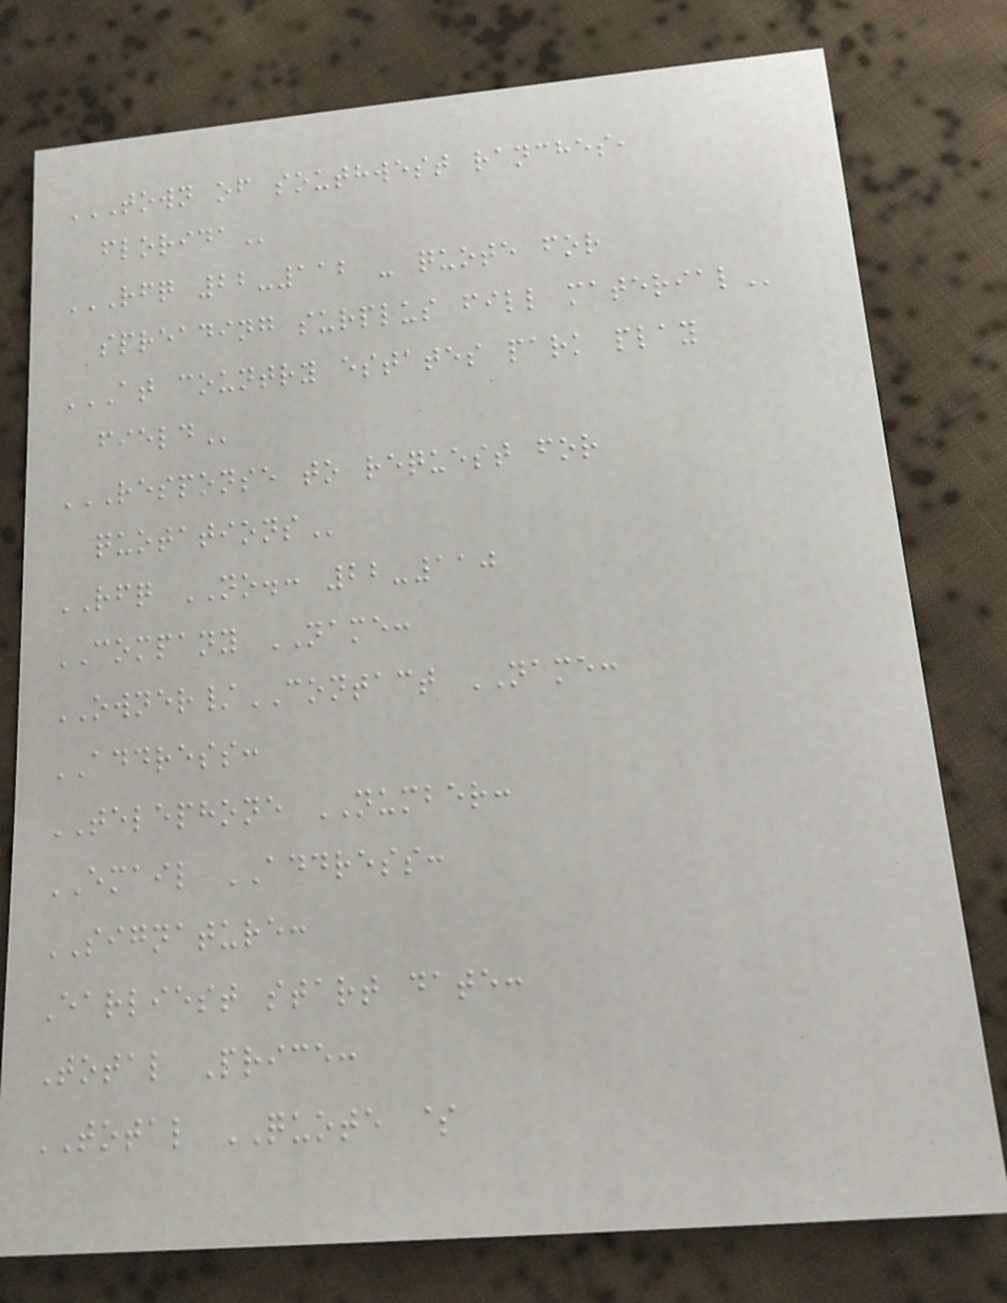TOWN OF SOUTHWEST RANCHES,
FLORIDA
RFQ 22-112 - QUOTE FOR
SPREADING SURPLUS FILL MATERIAL
AT COUNTRY ESTATES PARK PLAY
FIELD
RESPONSE TO REQUEST FOR
QUOTATIONS
RFQ NO.: 22-110
COMPANY NAME:
OWNER/CONTACT NAME:
ADDRESS:
TELEPHONE NUMBER:
EMAIL ADDRESS:
SIGNATURE:
Earliest start date:
Total Price:
TOTAL QUOTE $
